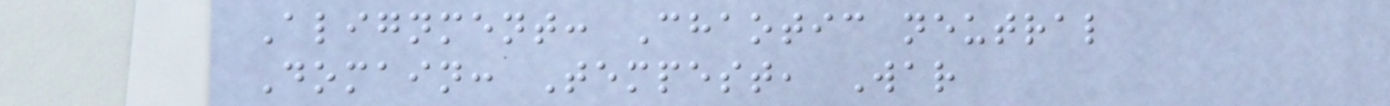Alignment: Chaotic neutral
Domain: Tempest, War
